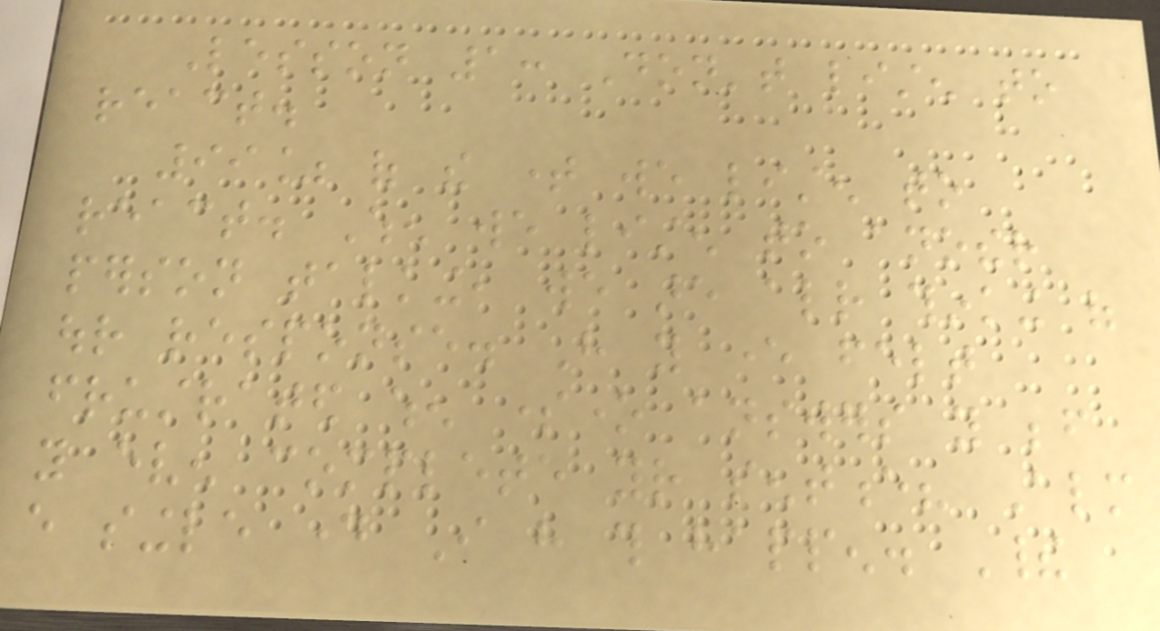Lesson 1: Don't listen to
react.
99% of the time we listen to
react. When we listen to another
person talking, we are already thinking of
our response. Have you ever felt
frustrated when someone answers you before
you even complete your sentence? Almost
every single day I have this happen. Their
